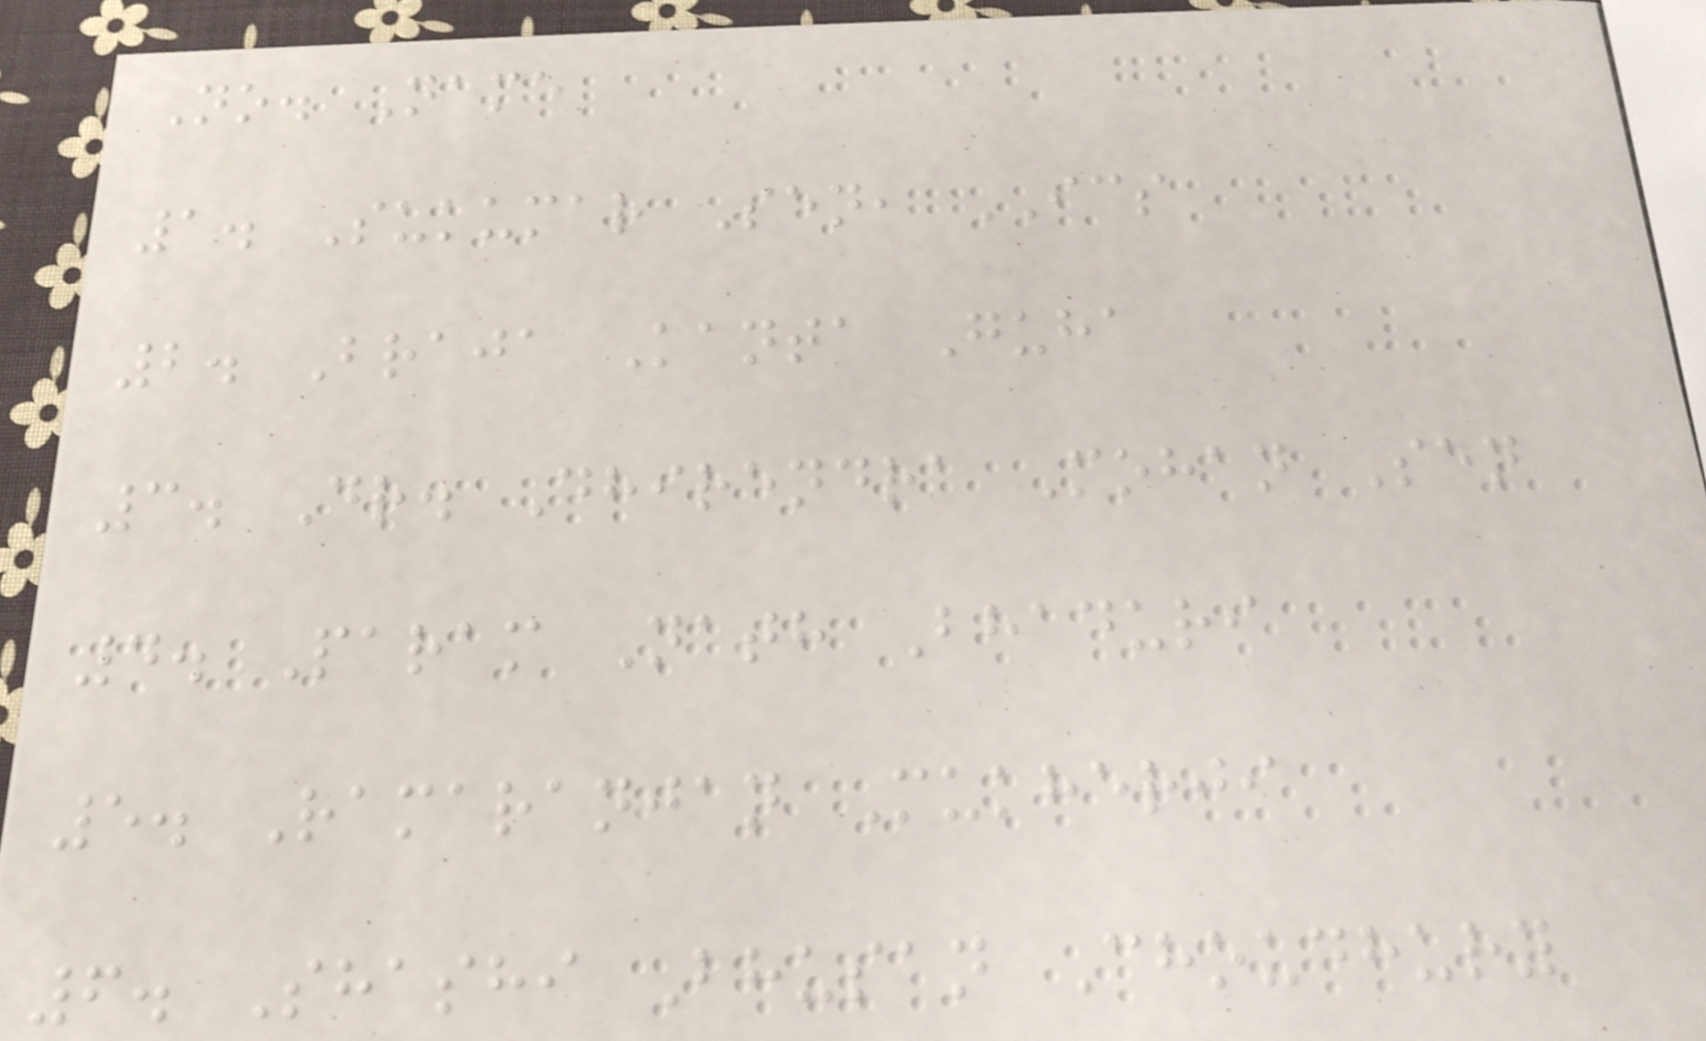No. Name
1. Sukumar Sen, ICS
2. Braja Kanta Guha
3. Dr. Dhirendra Mohan Sen
4. Param Nath Bhaduri
5. Ramaranjan Mukherji
6. Shashi Bhusan Choudhury
